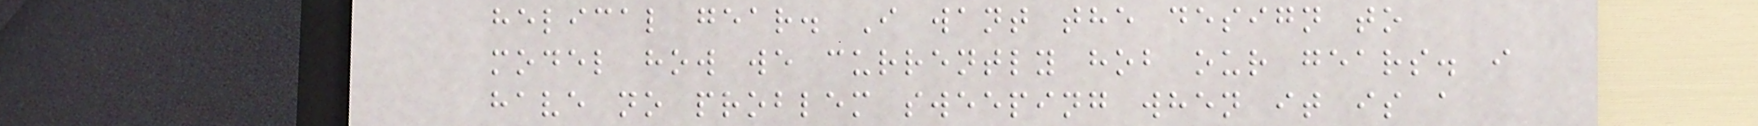helical gear. I want the design to
model how we currently hob our gears. i
have no problem sweeping when it is a
